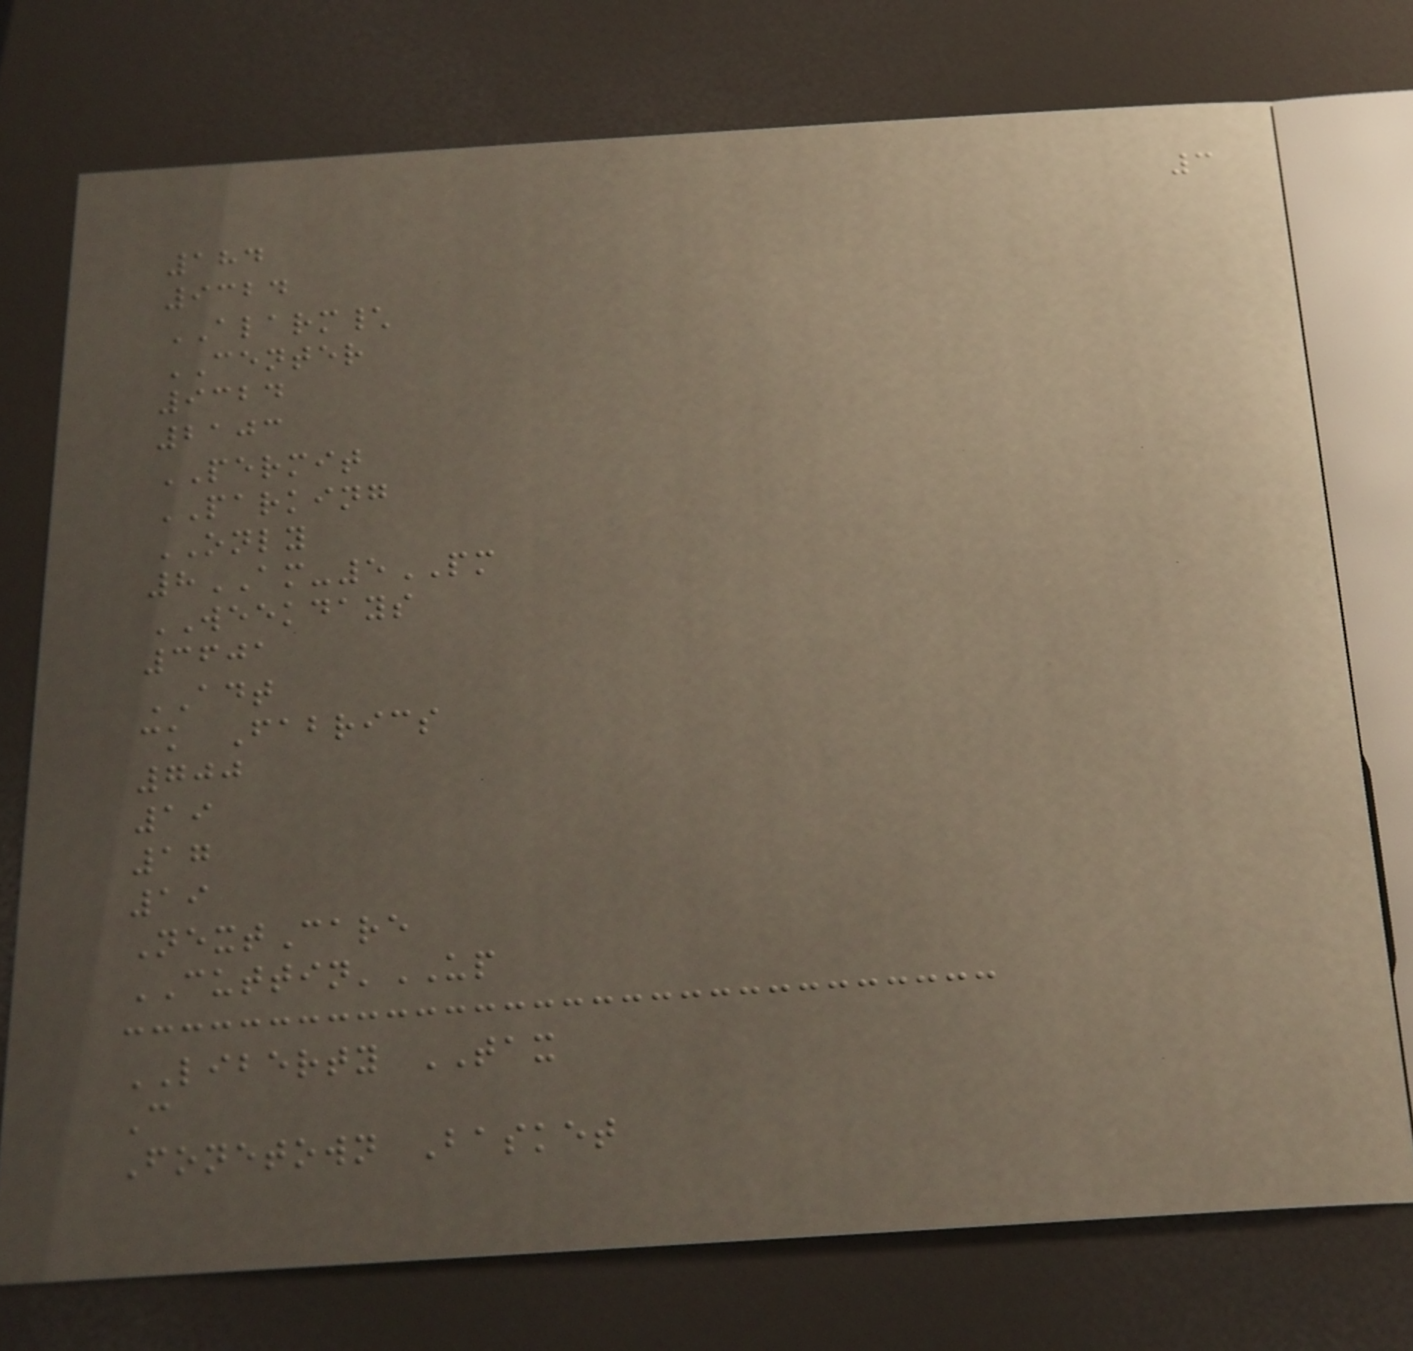3
184
9324
ALARM\
CENTER
9324
2103
PERMIT
PARKING
ONLY
8AM-5PM
WEEKDAYS
3601
ADT
ck Fabrics
700
19
17
19
NextCare
CUTTIN'UP
LIBERTY TAX
C
Fonetown Basket
